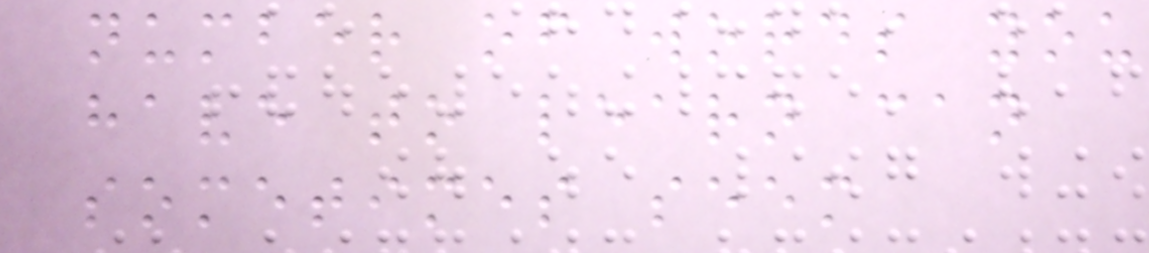number of words you
have to learn can
sometimes seem
